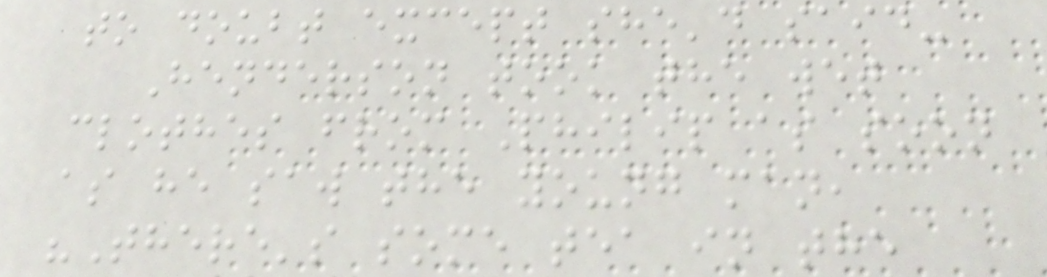to doubt except she'd said-
Henderson took the wet
clothes from Philip as soon
as he saw the young man,
"There's some tea in the
